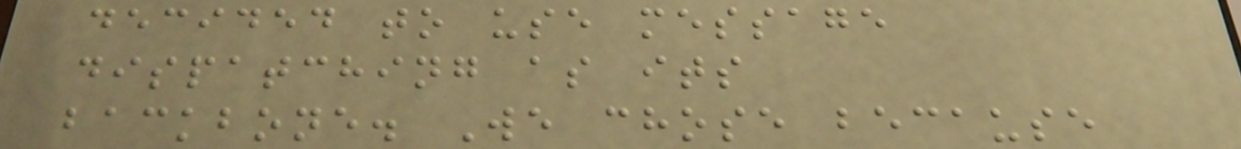decided to use message
dispatching as its
backbone. We chose because
